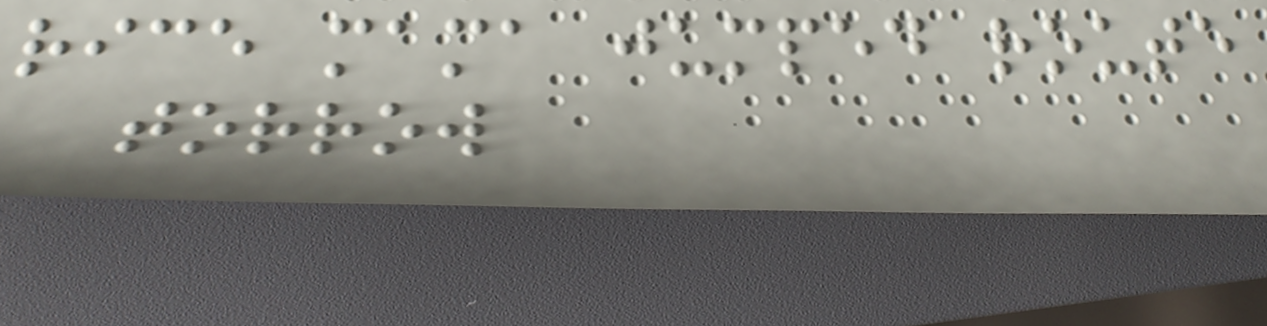rice mama jumped route
torrow
